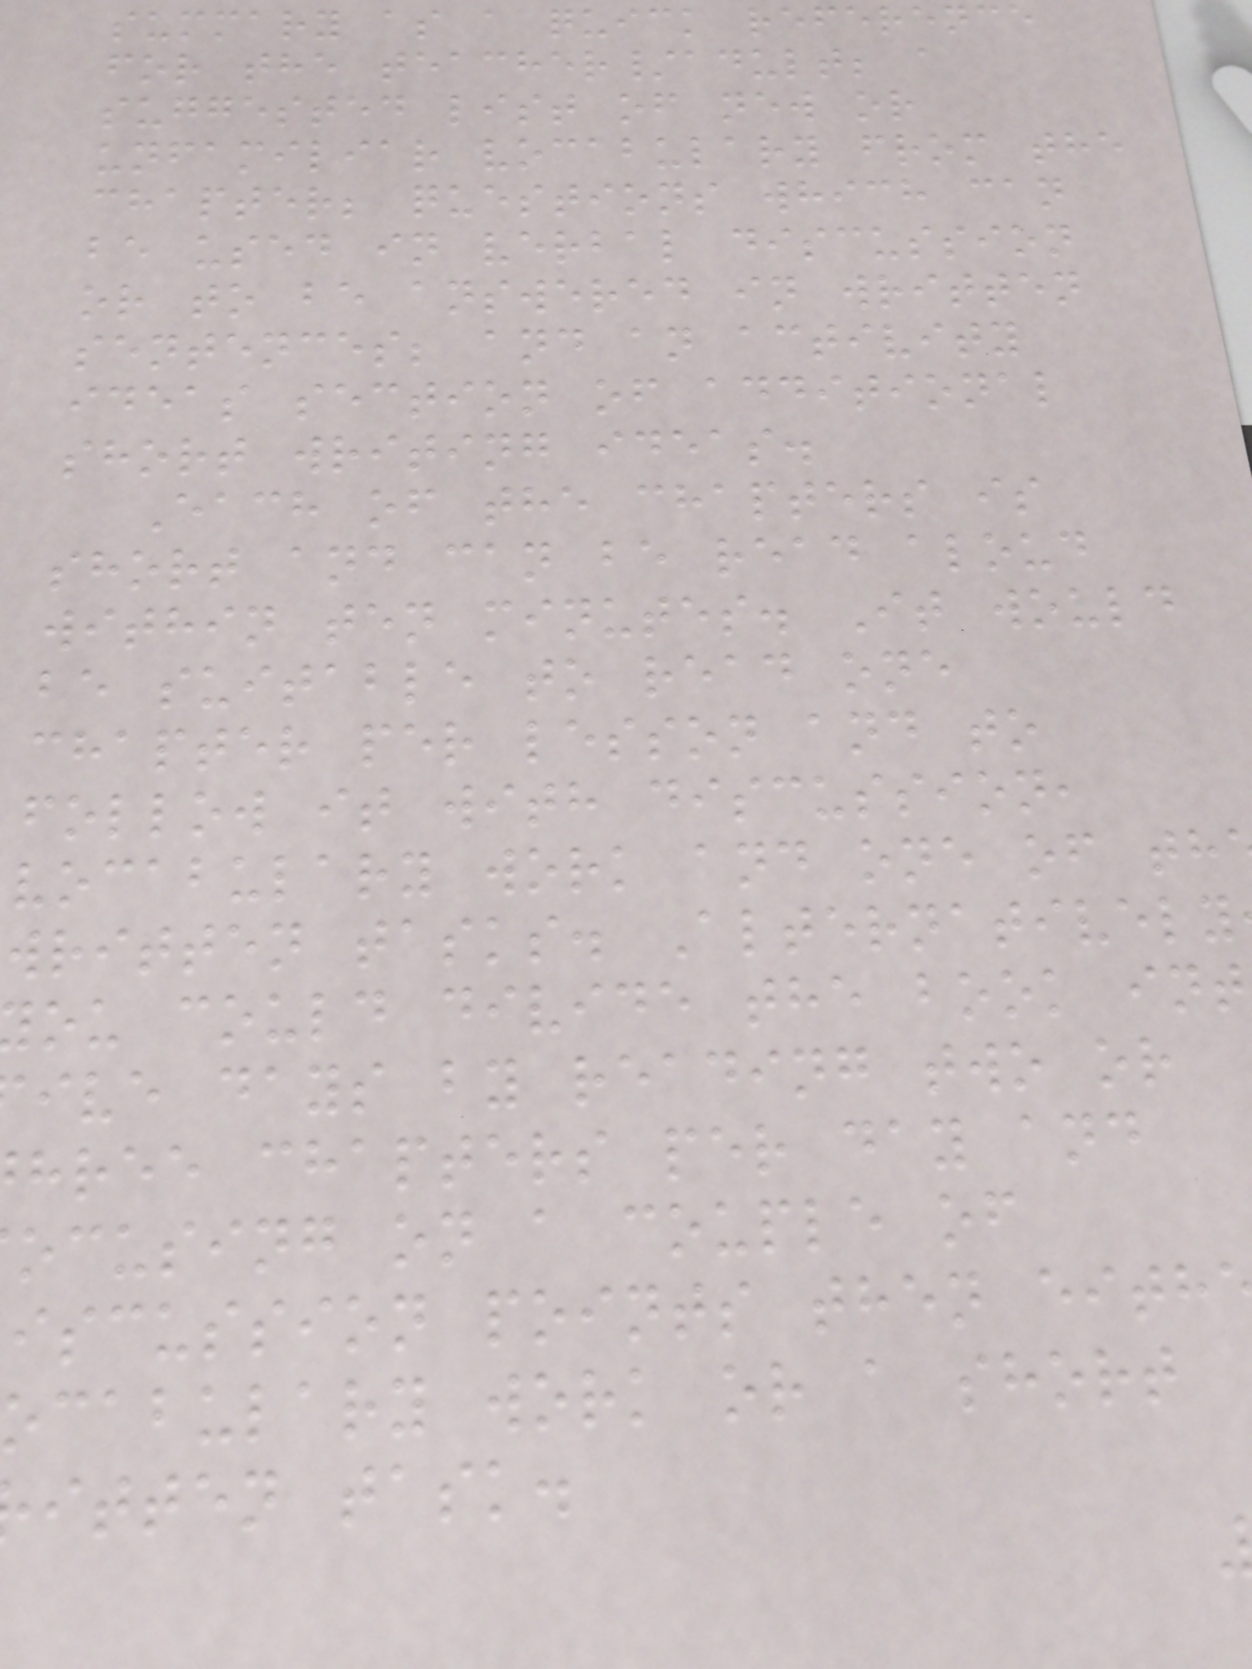summary as a quick reference
for the teacher/adult; a
suggested list of new or
unfamiliar vocabulary from the
chapter; questions which can
be used in verbal discussion
or to be answered in written
sentences; and an activity
ideas section of additional
short writing ideas.
Each of the chapters is
short and can be read aloud
within ten minutes. It would
be suitable to read one
chapter per lesson and to
follow it with discussion,
vocabulary work and one of th
written tasks. Alternatively
ou could divide the book int
ive days by reading two or
hree chapters per day and
ocusing on a couple of
iscussion points then eith
cabulary work or a short
itten task.
